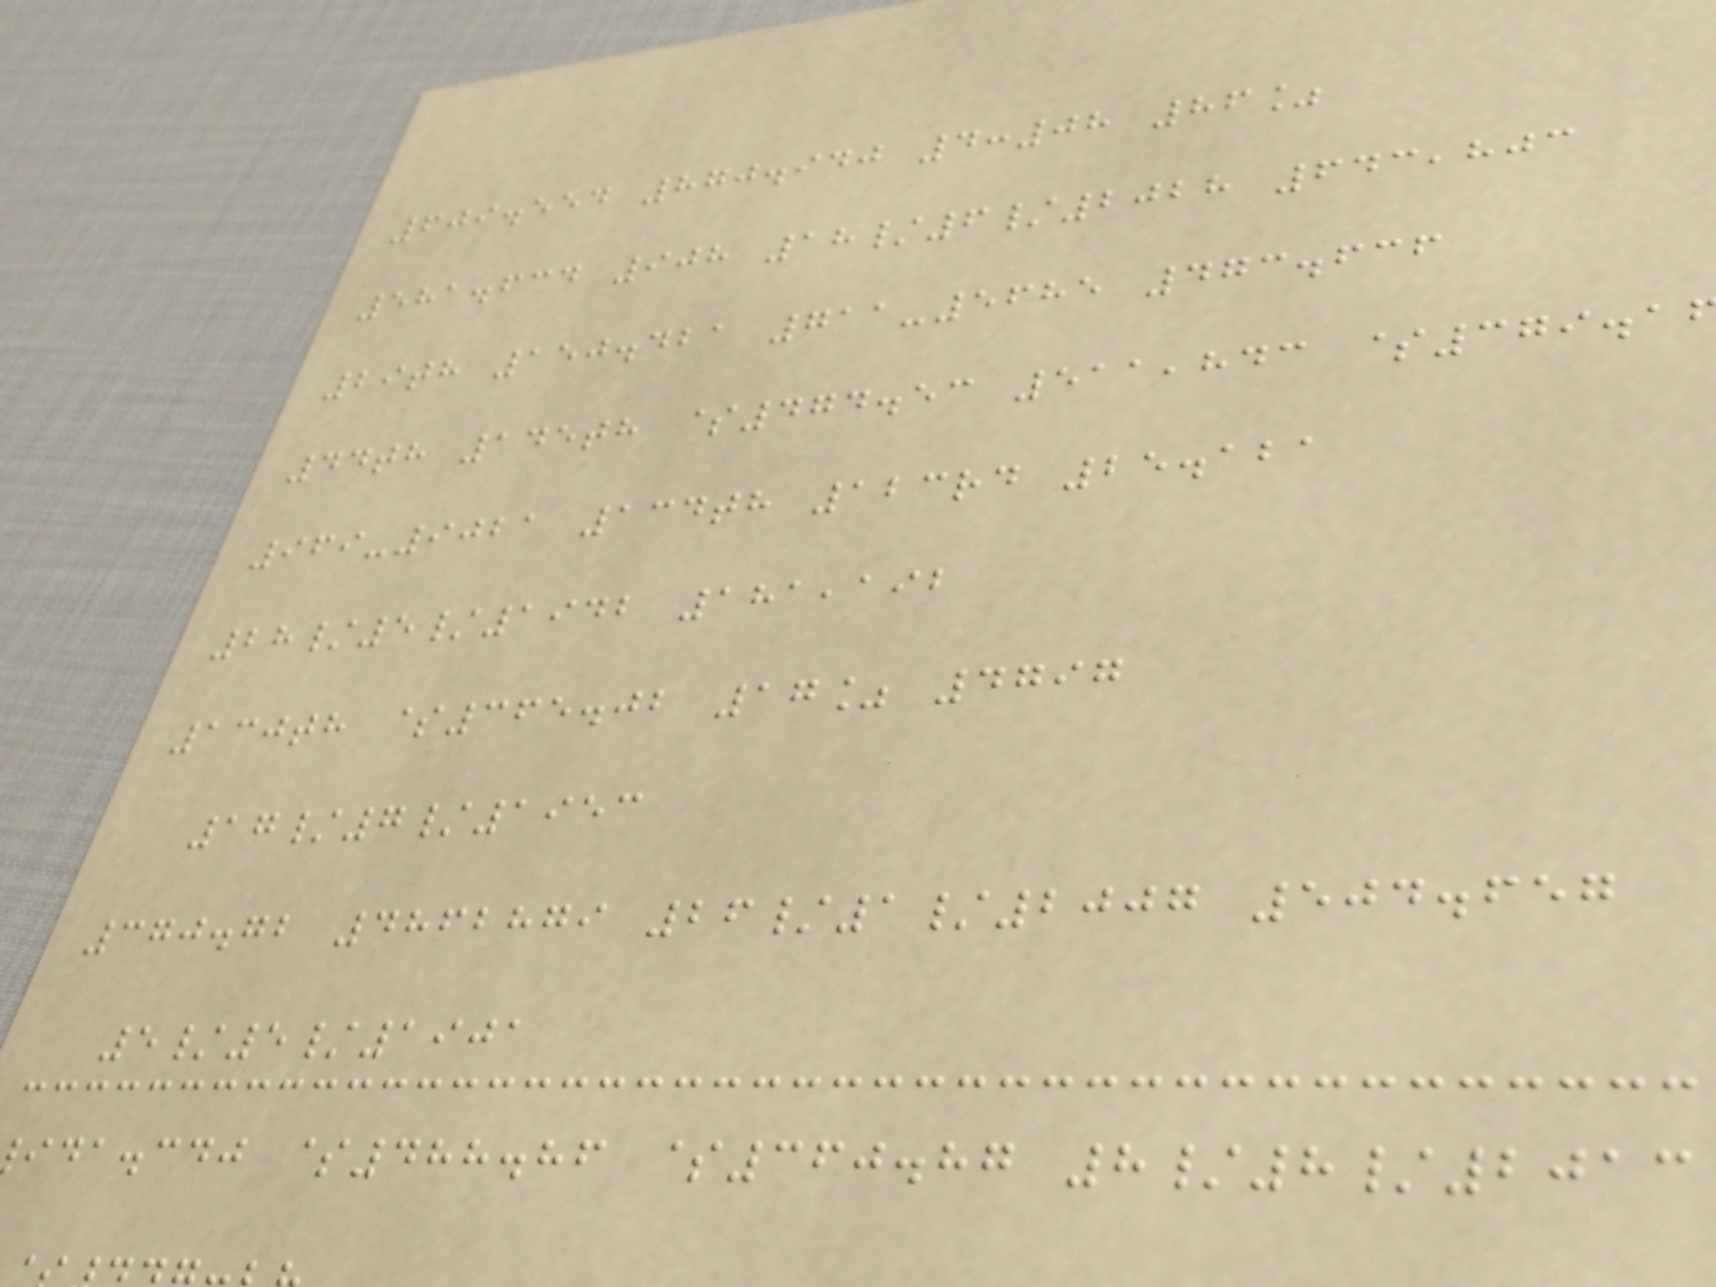609.554 870.940 4:08 86%
581.634 908 18/6/2028 643,803
29th 150.421 711-5685 473.636
44th 145th $474.53 511,843 $379.1
969-9021 134th 123rd 25.121
28/5/1942 181,192
130th $365.02 17% 4797
17/7/1953
370.72 4862879 26/1/2007 504.657
5/5/1901
ida.cdj $488.86 $360.87 8/8/2013
